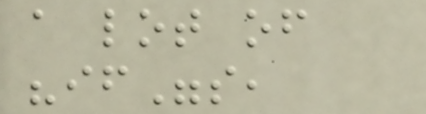a lot of
"if"s,
